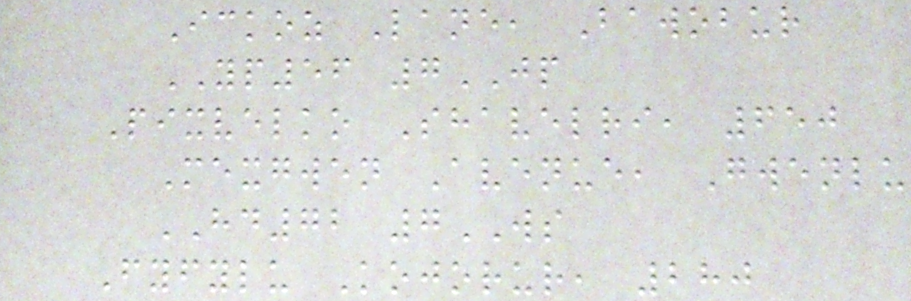Ickoz Lane, Bawobur
YP56 7JP
Pixvelko Shavelri, 650
Mexgwen Avenue, Gwenlu
HD72 7WS
Fyfylu Kojorur, 280
